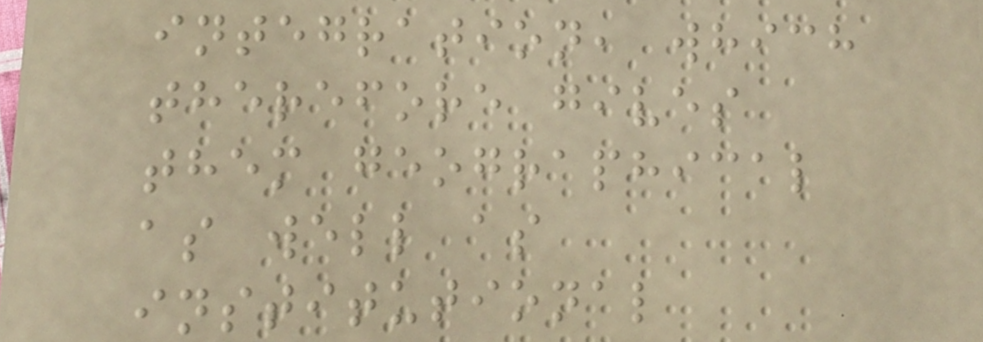integration, which
therefore gives
them geographical
as well as
institutional
